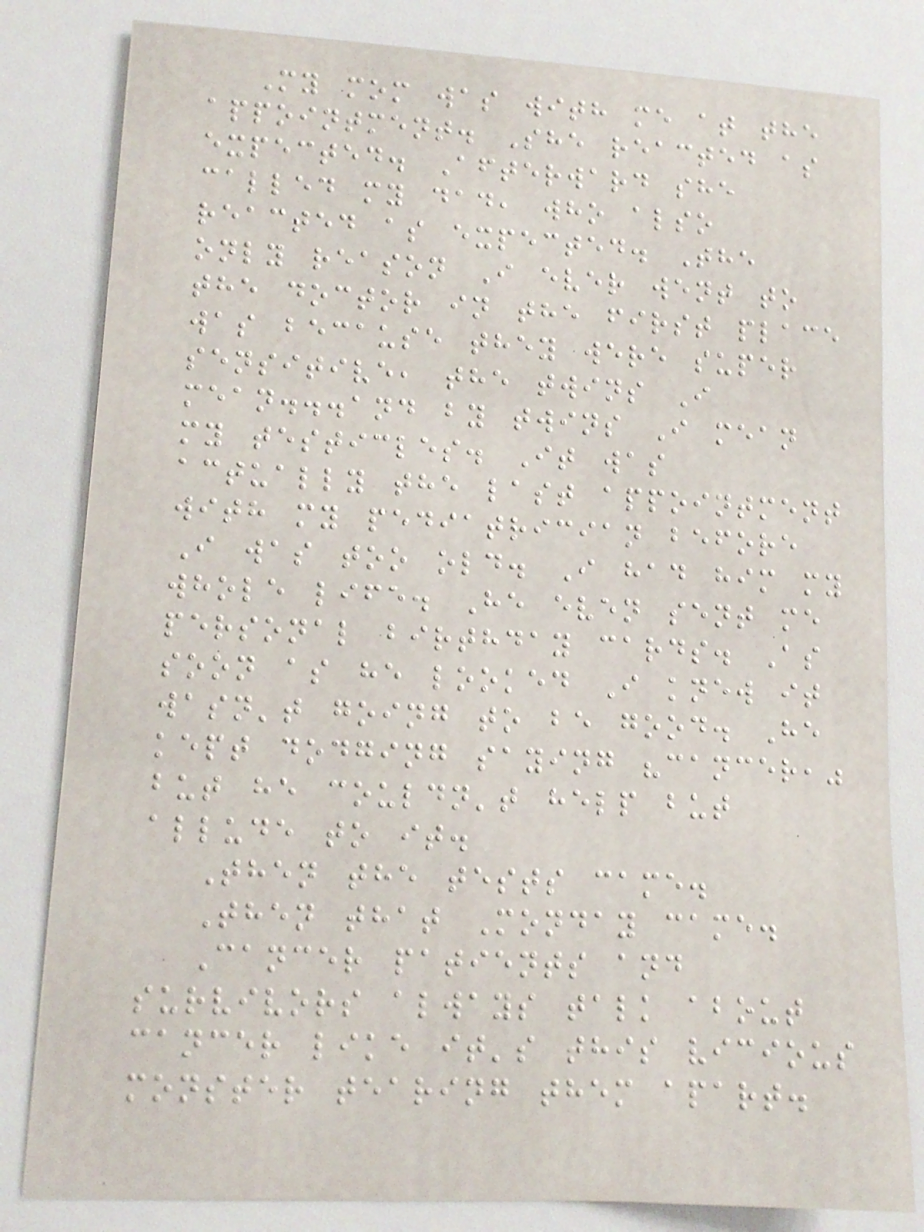My mom was with me at the
appointment. She reacted as
expected. Afterward she
called my dad, who also
reacted as expected. The
only reason I ever went to
the doctor in the first place
was because they were super
sensitive, the twins I
mean...and by twins I mean
my testicles. It was
actually the last appointment
with my pediatrician before
I was too old. I had him my
whole life. He even sent me
personal birthday cards. As
soon as he looked I knew it
wasn't going to be good. He
kept dodging saying "cancer,"
but he couldn't help but
allude to it.
Then the tests came.
Then that Monday came.
Cancer patients and
survivors always talk about
cancer like it's this vicious
monster tearing them apart.
